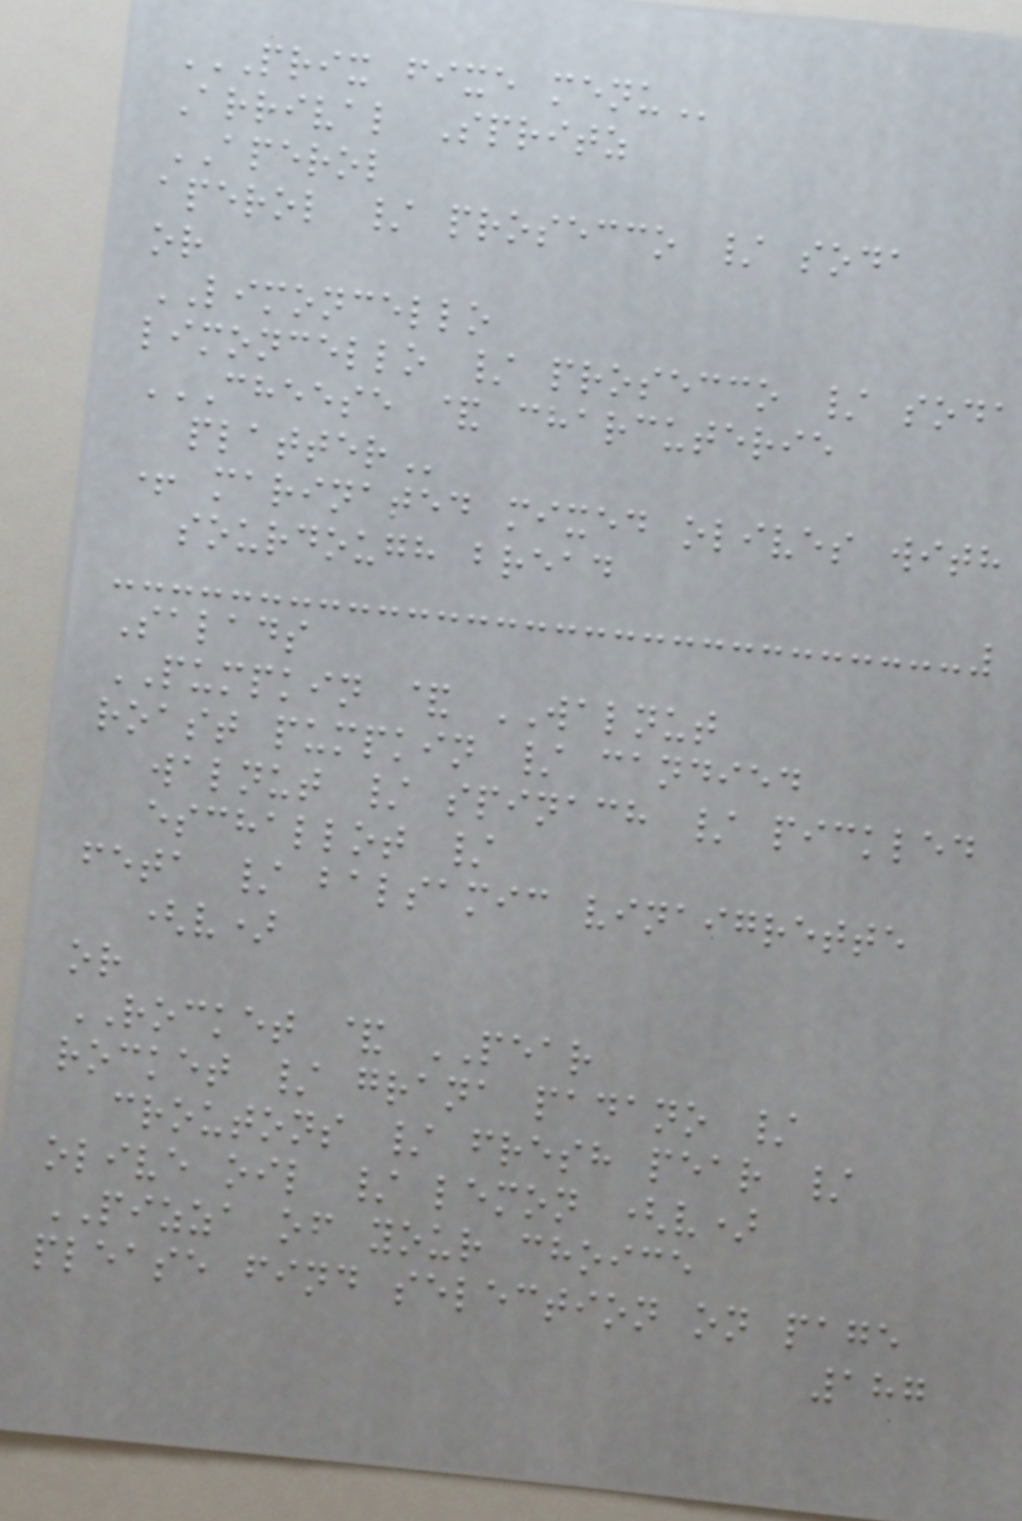PRIX FIXE MENU
Arrival Spritz
APEROL
aperol / prosecco / soda
or
LIMONCELLO
limoncello / prosecco / soda
CHEESE & CHARCUTERIE
PLATTER
+ marinated mixed olives with
sourdough bread
Salads
PUMPKIN & WALNUT
roast pumpkin / candied
walnut / spinach / pickled
eschallot /
feta / balsamic vinaigrette
(v)
or
ROCKET & PEAR
rocket / grana padano /
croutons / fresh pear /
olive oil / lemon (v)
PIZZA of your choice
please find selection on page
187
